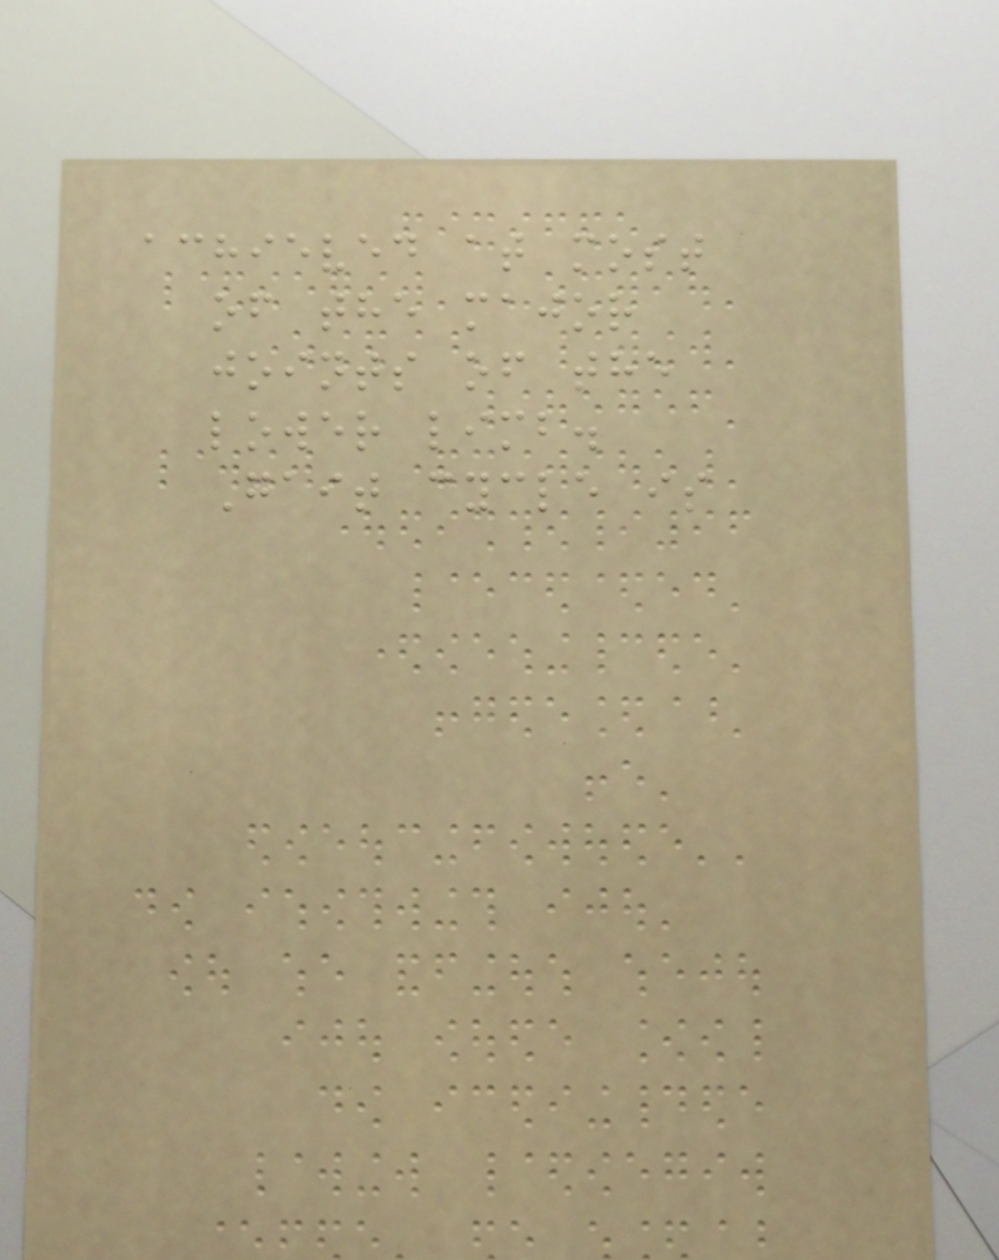achieved at most
of the major
joints of the
lower limb.
Gait cycle is
